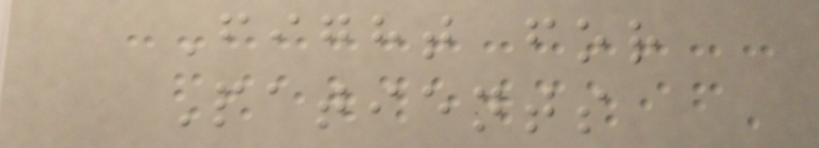Fight for
Patients
